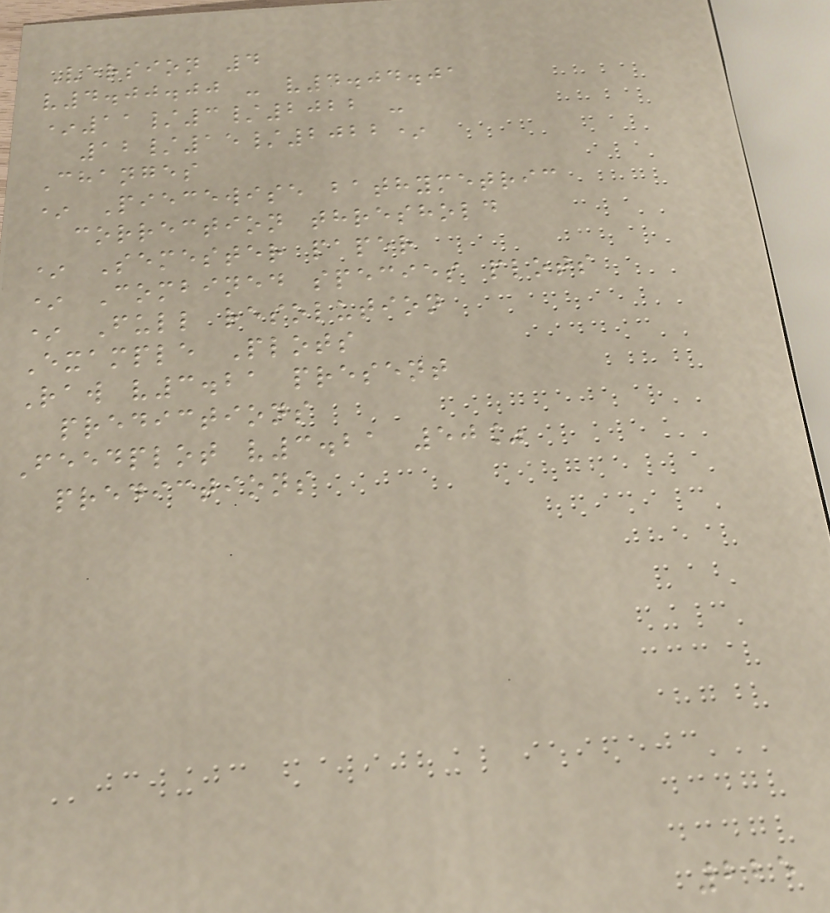Version 4
v4.00.00 - v4.04.01
*11/3/2022 -
12/15/2022*
Changes
* Piecewise bathymetric
correction threshold
* Semester paper
* Combined species plots
* Full resolution
Example Plots
Raw v3.21 present
predictions
Feedplot v3.21 50%
predictions
225
